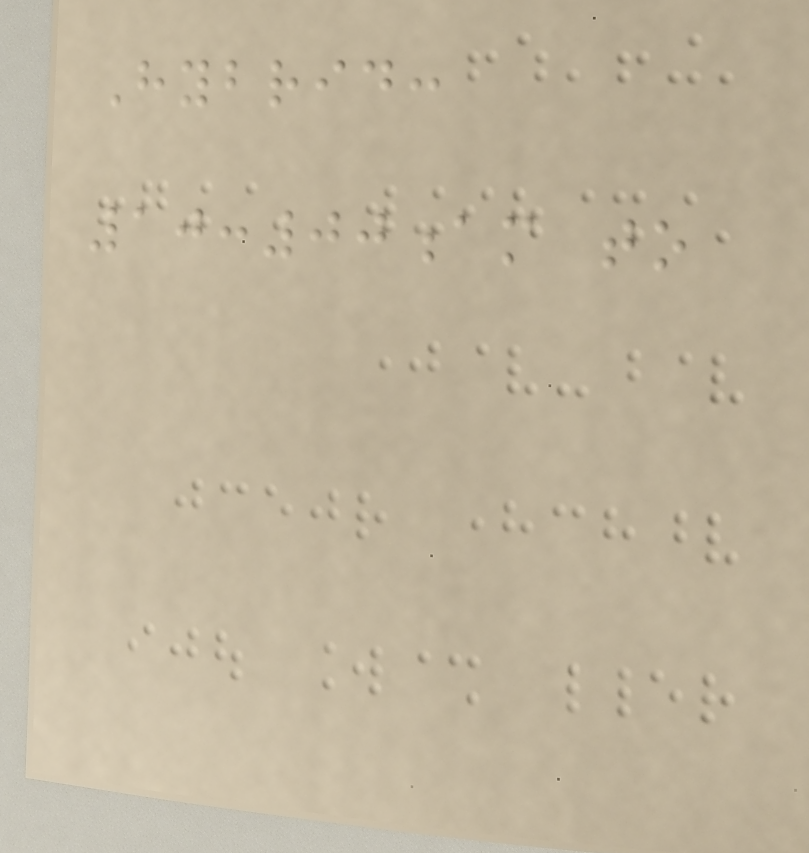Hybrid:
10:00am to
